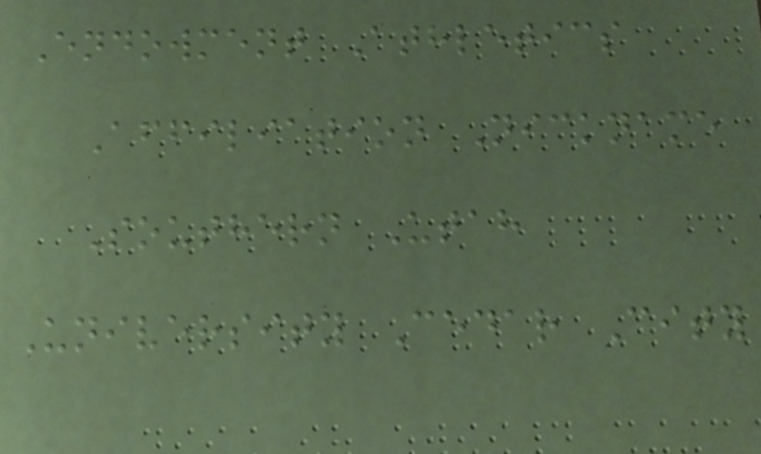Endowment Athletics
Affiliation Nickname
Southern Utah
University Cedar City
